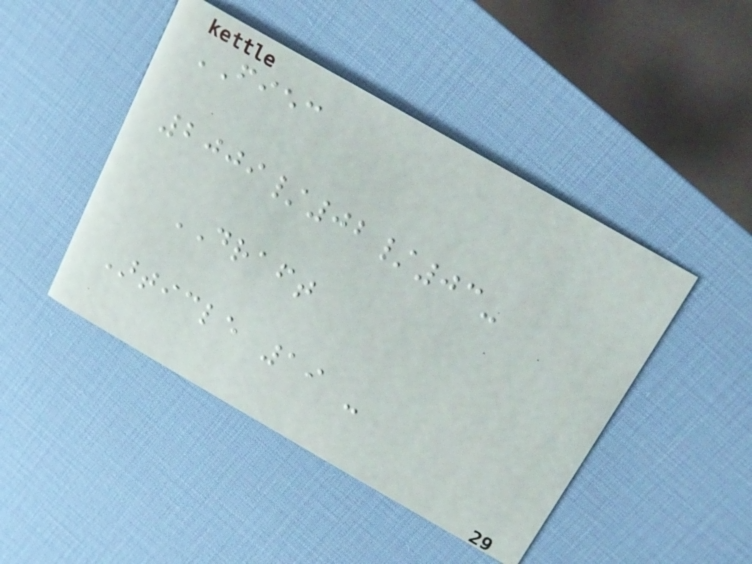FIEC
2009/02/03-
DRAFT
Article 19 -
